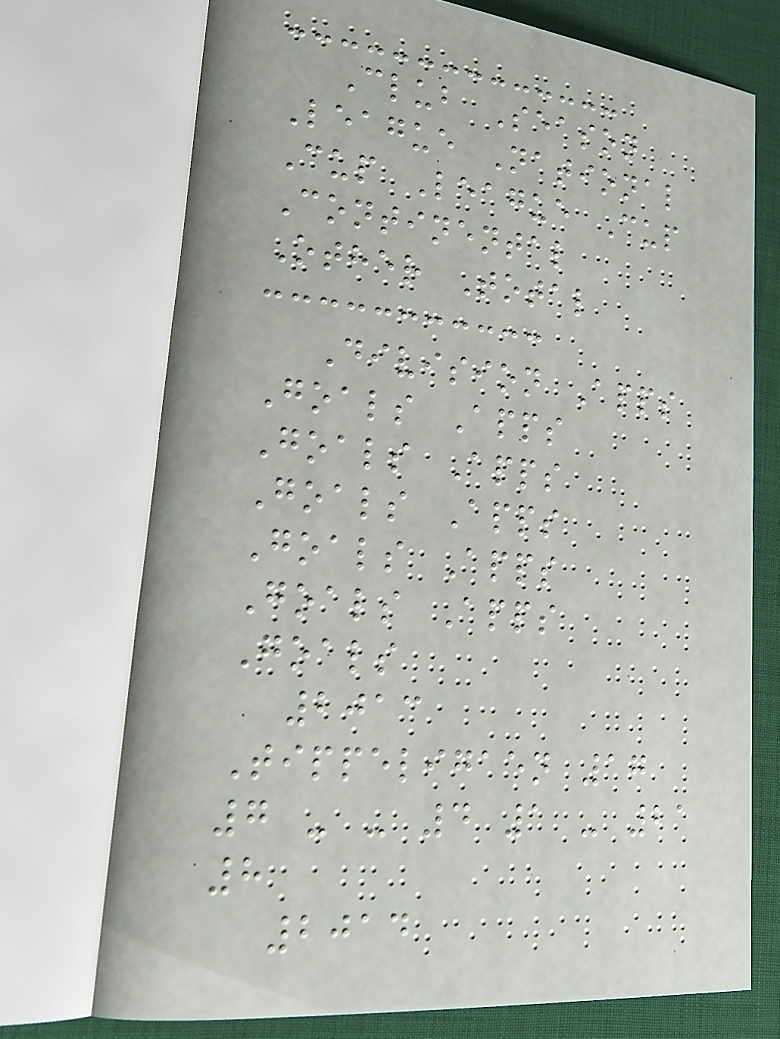Club Season
League National
Cup League Cup
Continental
Other Total
Division Apps
Goals Apps
Goals Apps
Goals Apps
Goals Apps
Goals Apps
Goals
2013
Tippeligaen 17
7 - - 4 1 - 21
8
2014
